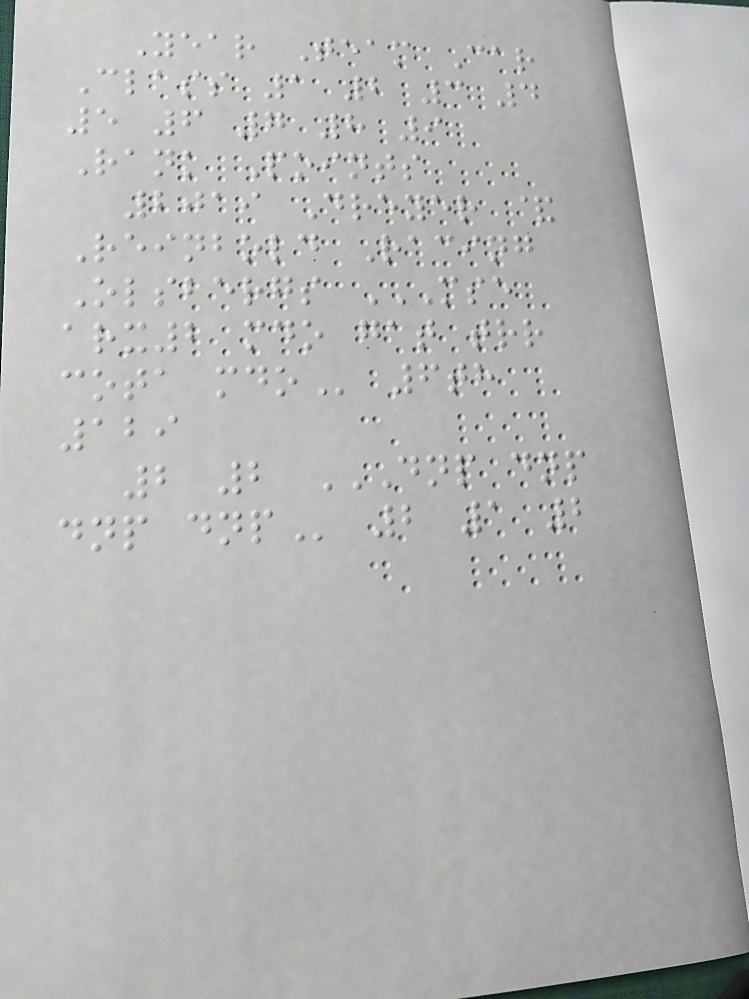Year Team Car
Class 1 2 3 4
5 6 7 8 9
Rank Points
2019 Dreyer &
Reinbold Racing
Olsbergs MSE
ARX2 MDO GAT TRR
COTA MDO 6th
129
2 2 DNP DNP
DNP DNP 2 1 2
